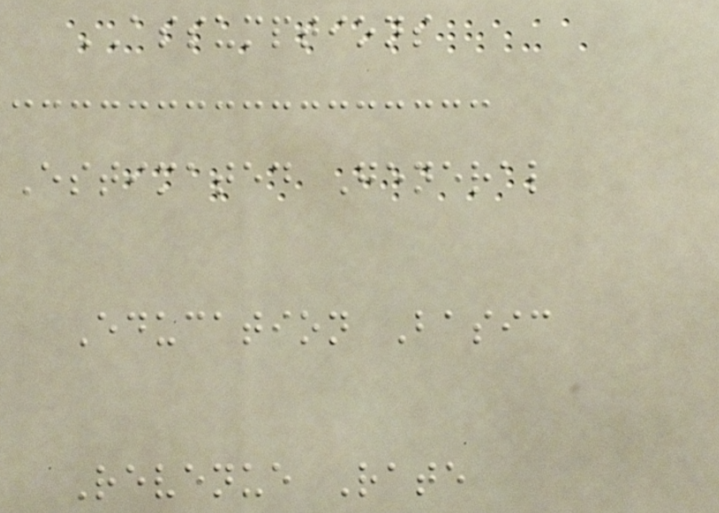ASSUMPTIONS
Estimated General
Education Basic
Revenue Rate
